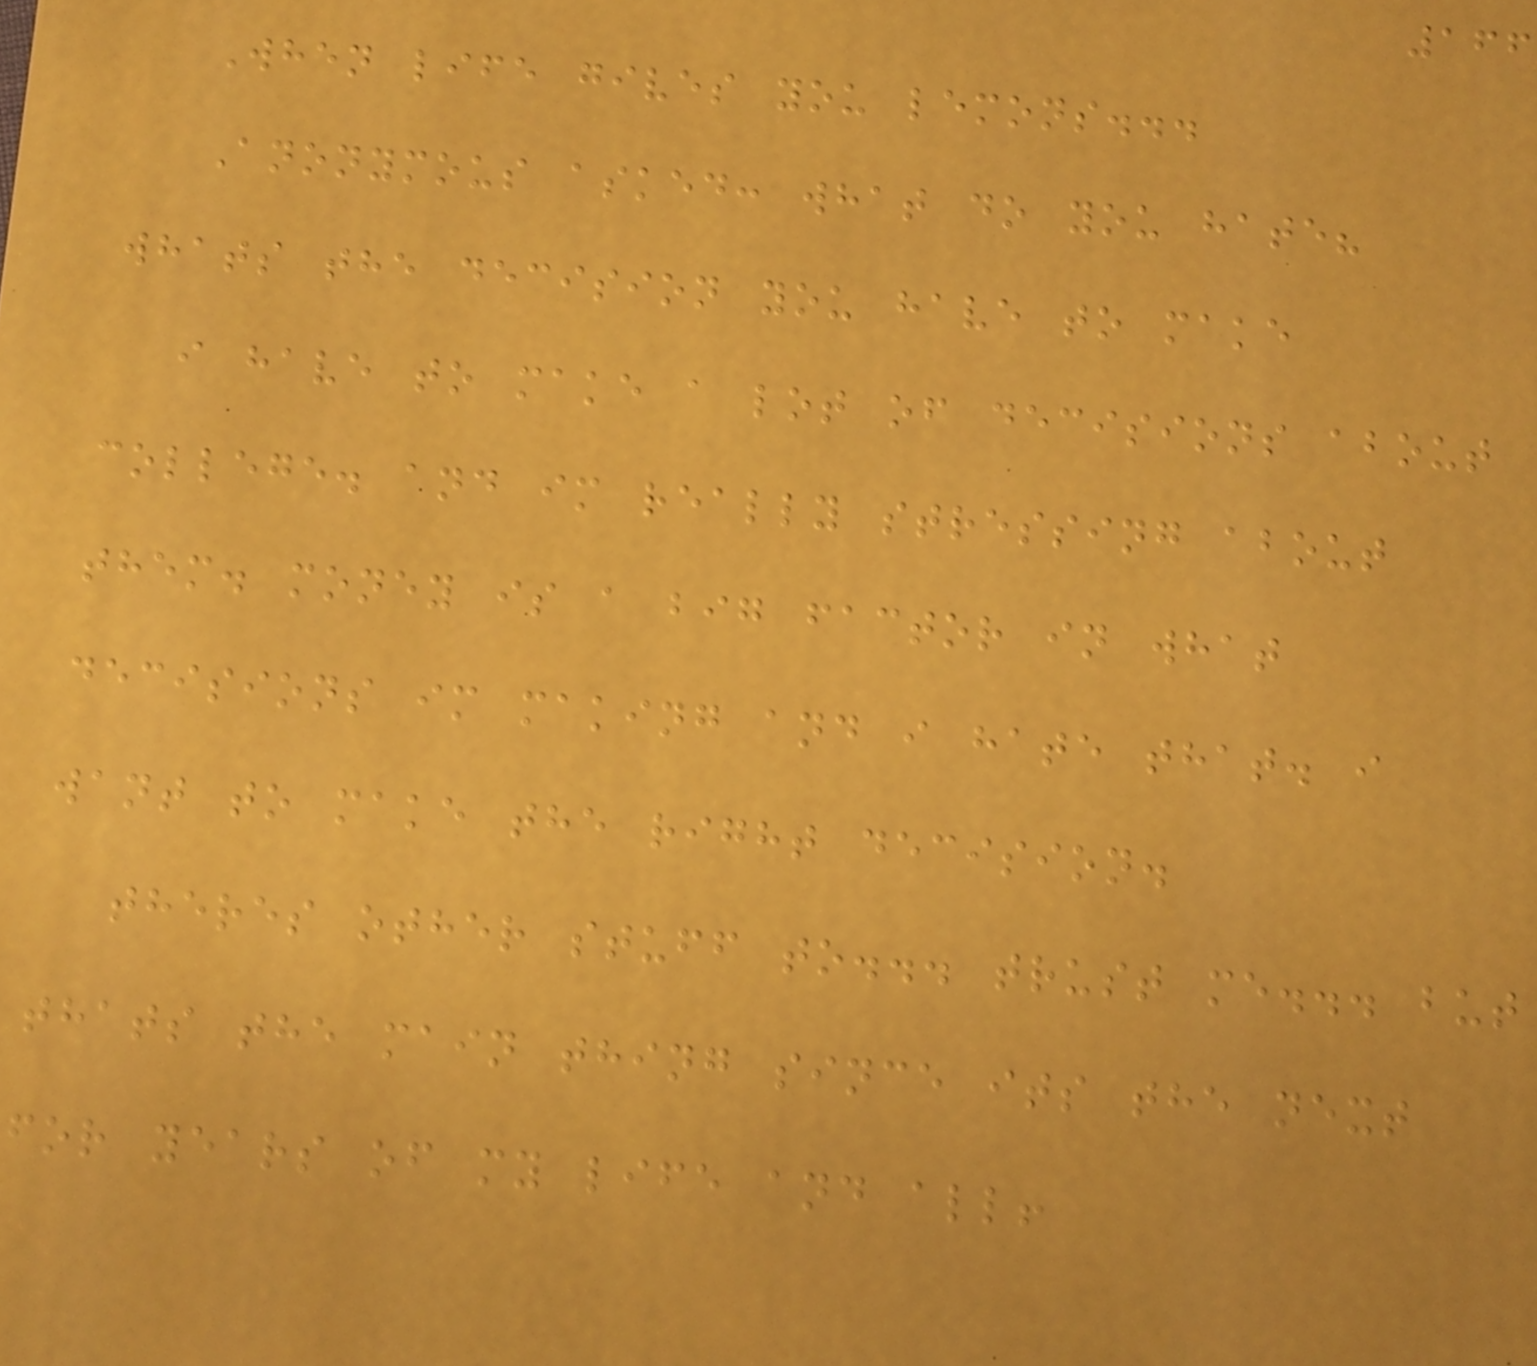166
When life gives you lemons...
Anonymous asked: what do you hate?
whats the decision you have to make
i have to make a lot of decisions about
college. and im really stressing about
them. money is a big factor in what
decisions im making and i hate that. i
want to make the right decision.
theres other stuff to... trust me... but
thats the main thing since its the next
for years of my life and all!
